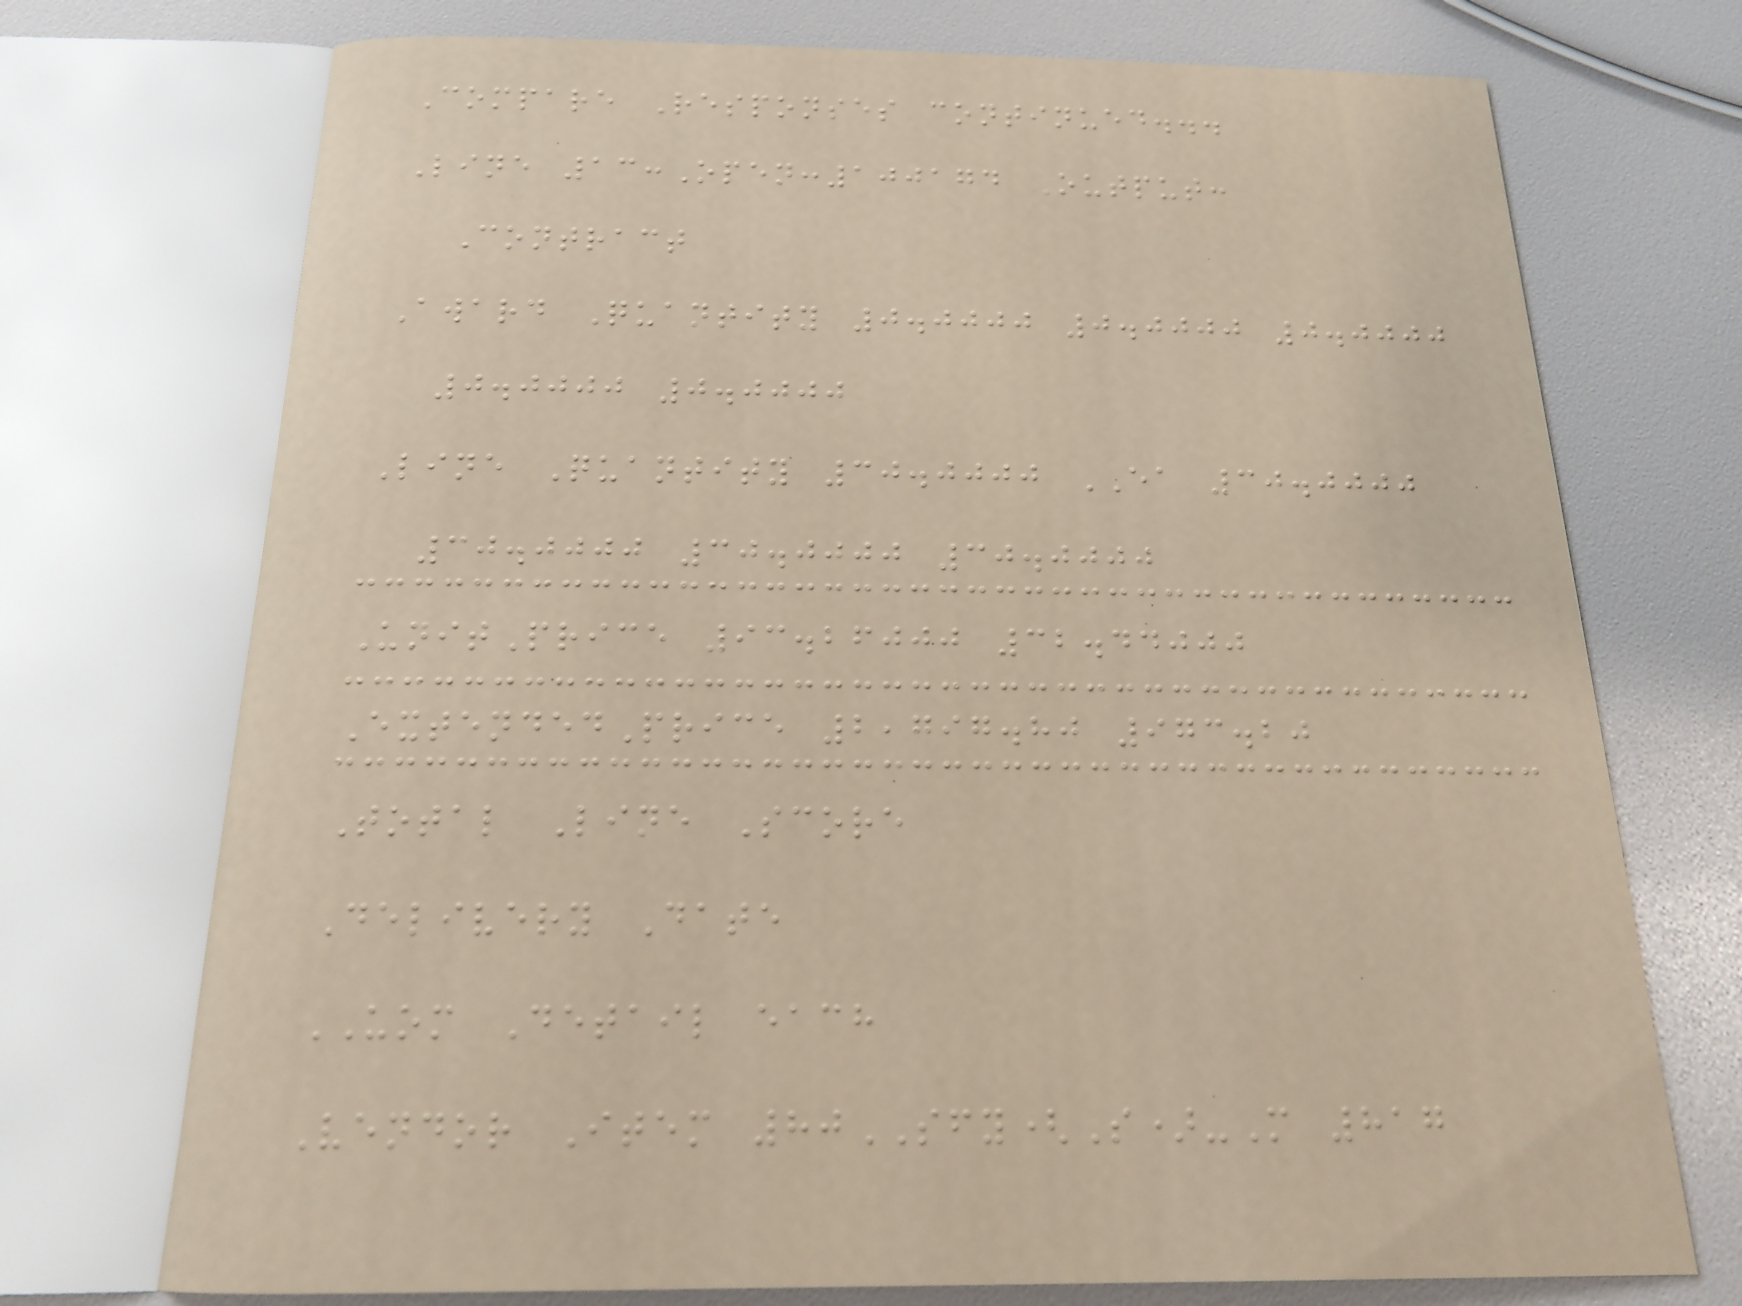Compare Responses continued...
Line 13:Open:100174 Output:
Contract
Award Quantity 0.0000 0.0000 0.0000
0.0000 0.0000
Line Quantity 30.0000 EA 30.0000
30.0000 30.0000 30.0000
UnitPrice 93.26000 32.44000
ExtendedPrice 2,797.80 973.20
Total Line Score
Delivery Date
UOM Detail each
Vendor Item 80SFY(S)-M 817
